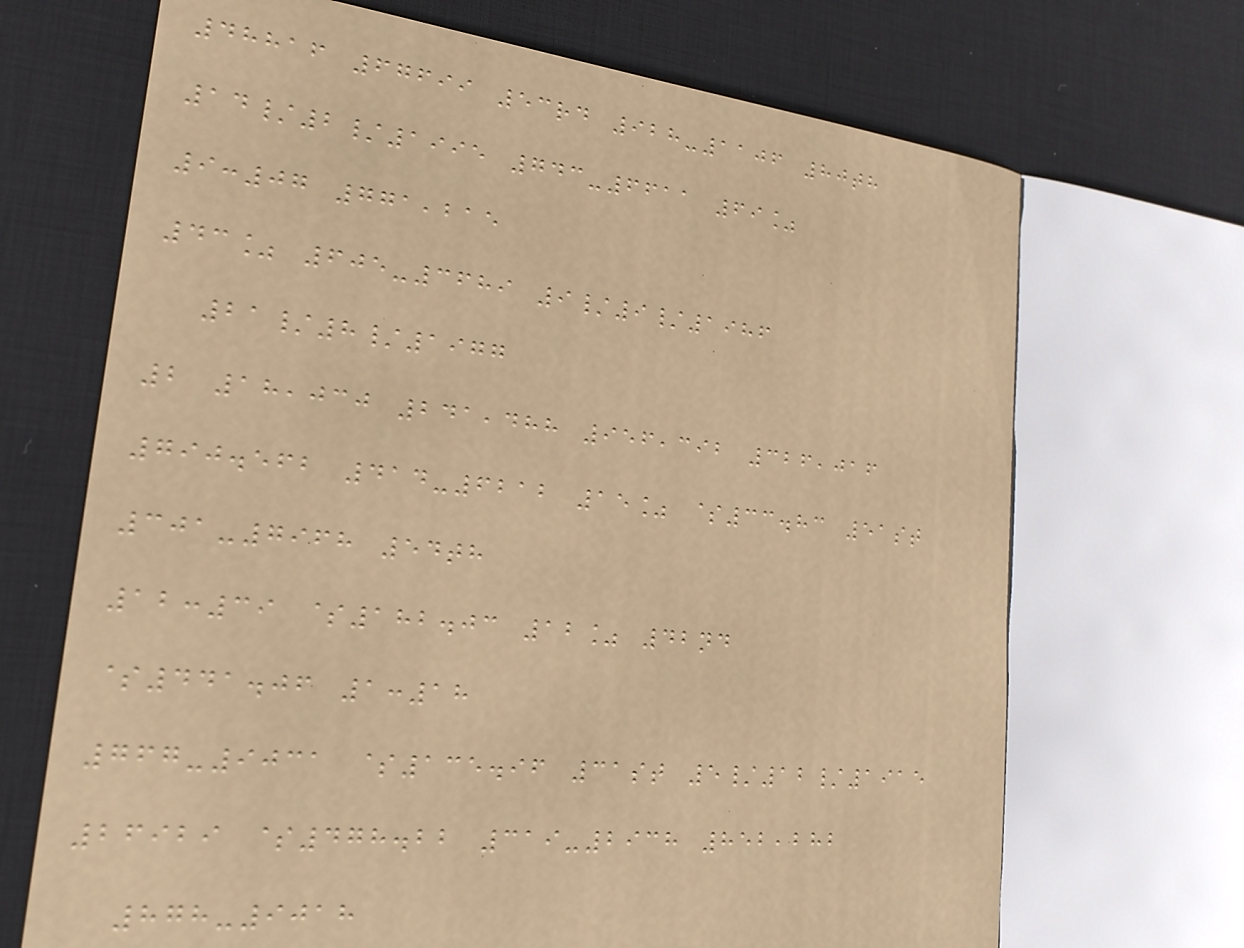48816 67699 53rd 928-1106 80th
14/2/1995 743-6611 69%
9:07 771,215
43% 605-3689 9/9/1986
21/8/1977
2 18,030 241,488 956,392 326,016
790.562 414-6212 15% $33.83 51st
301-7968 54th
12:39 $182.03 12% 42nd
$441.06 1:18
767-9031 $135.96 31st 5/12/1915
26929 $478.22 319-2938 852,282
878-9018
